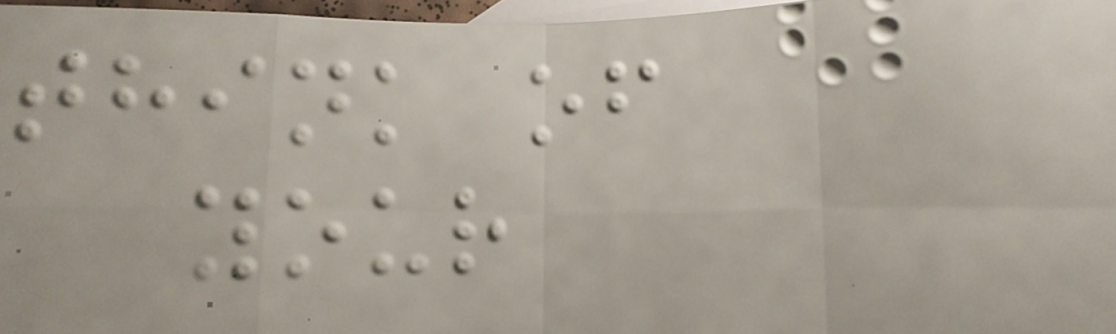think of
your
